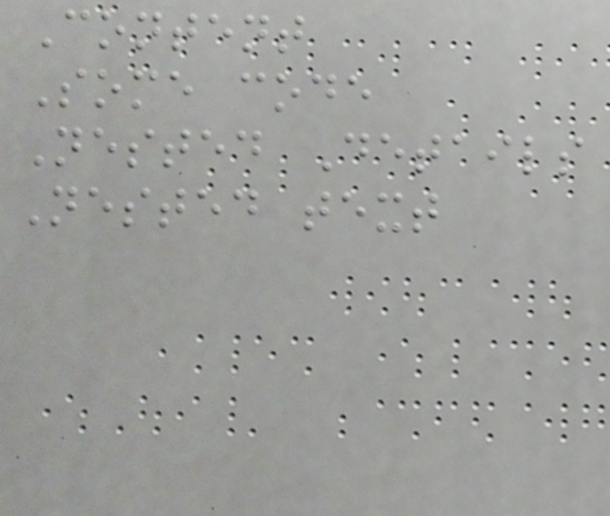Content
Some code
Nested Details
Nested text
